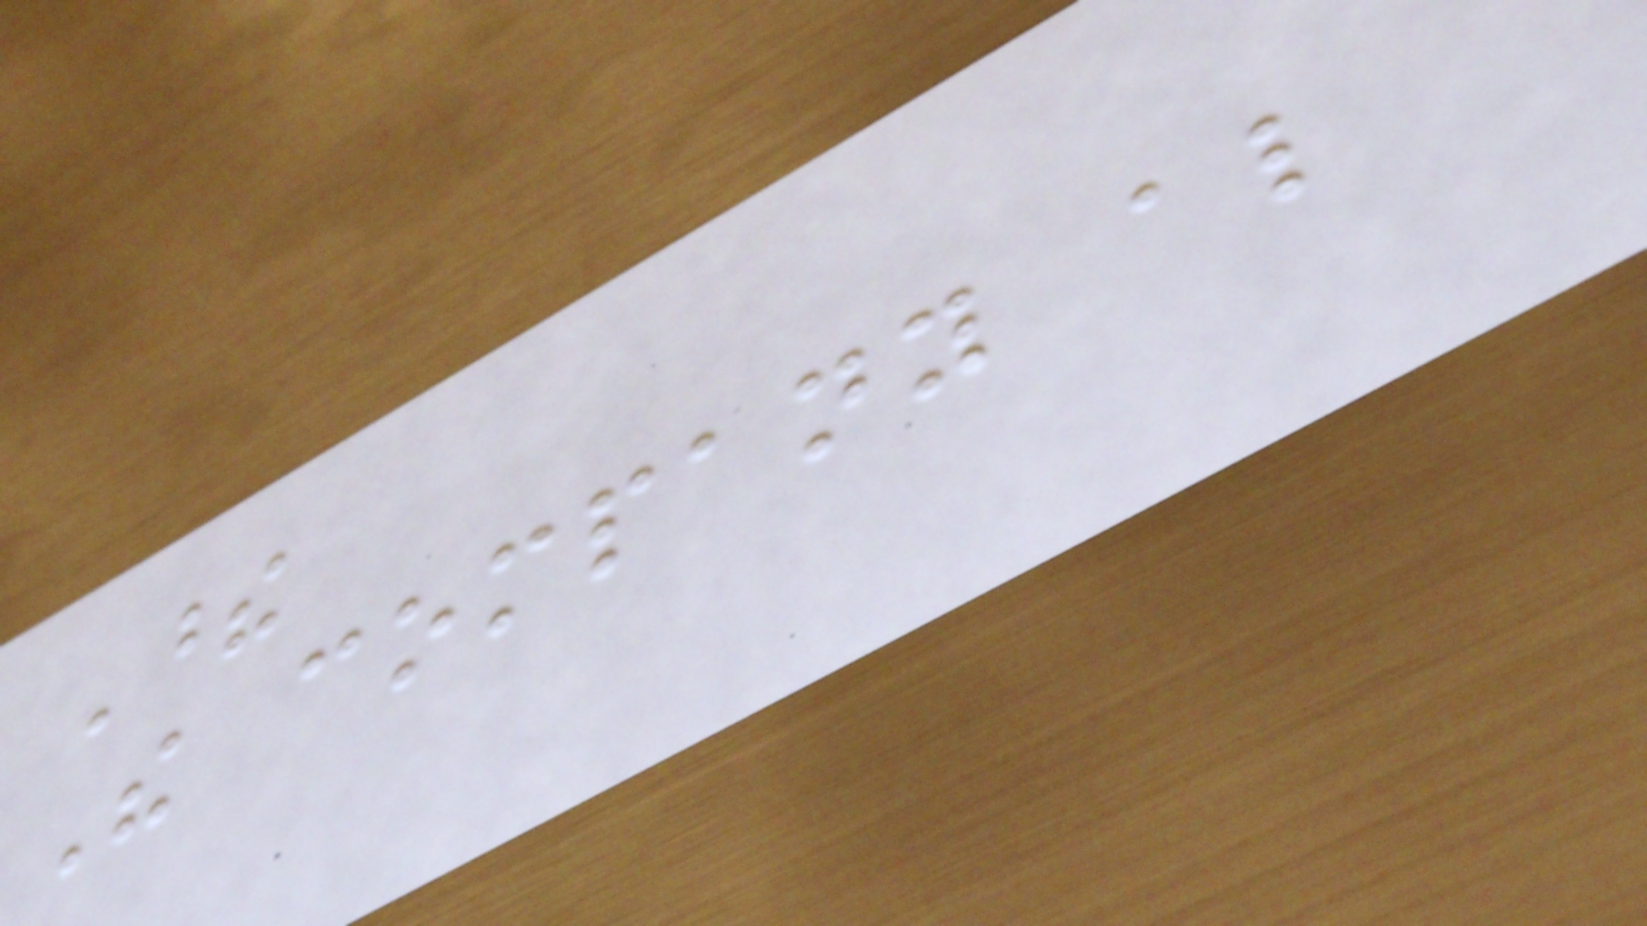These
The company also
